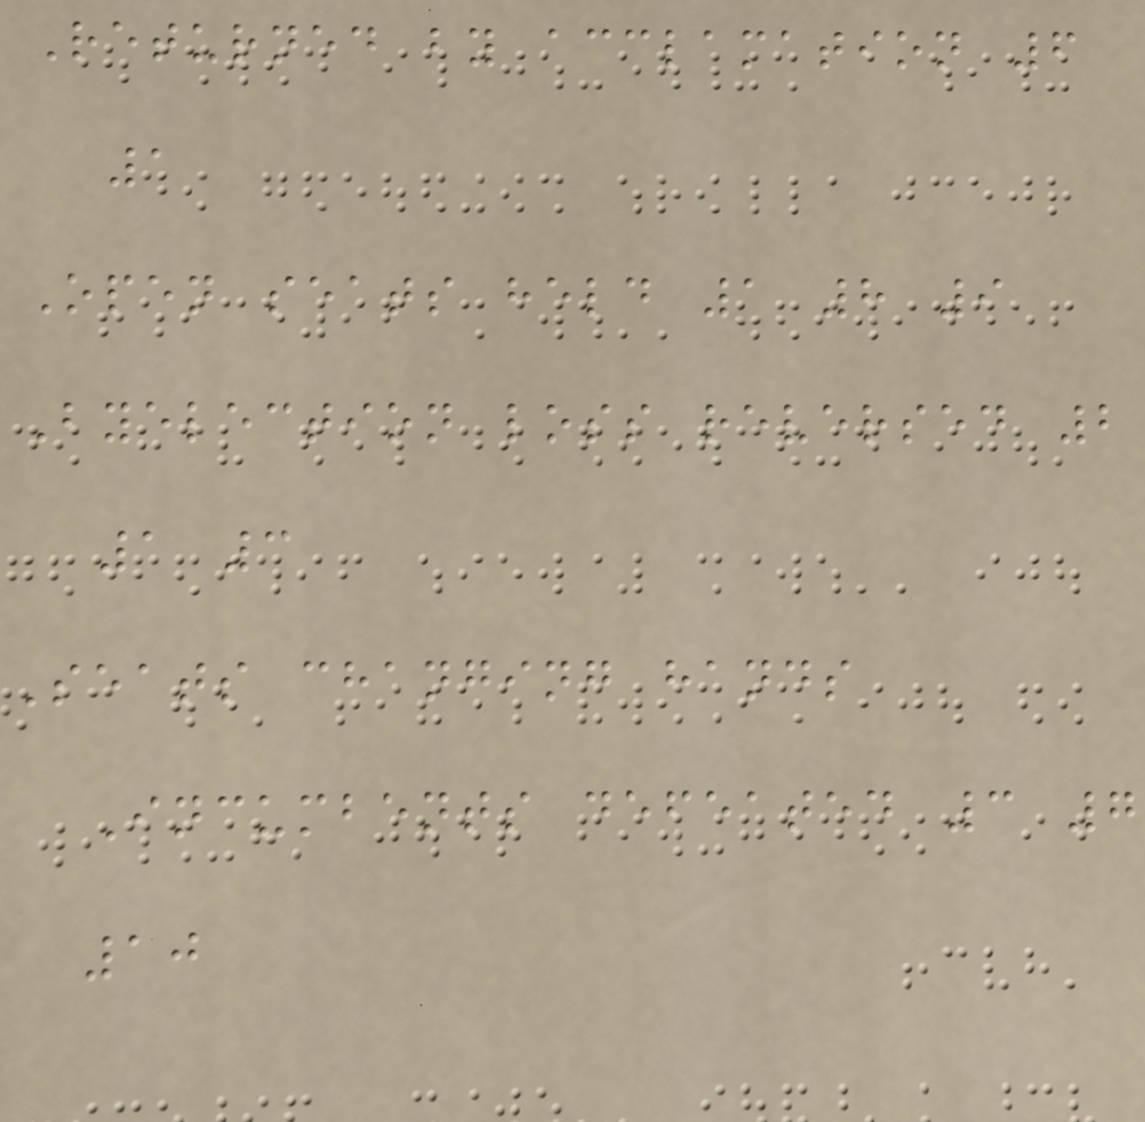Returned by acclamation 6
1
Open seats held 1 8 9
Byelection loss reversed 2
1 3
Seats changing hands
Incumbents defeated 3 7
10
